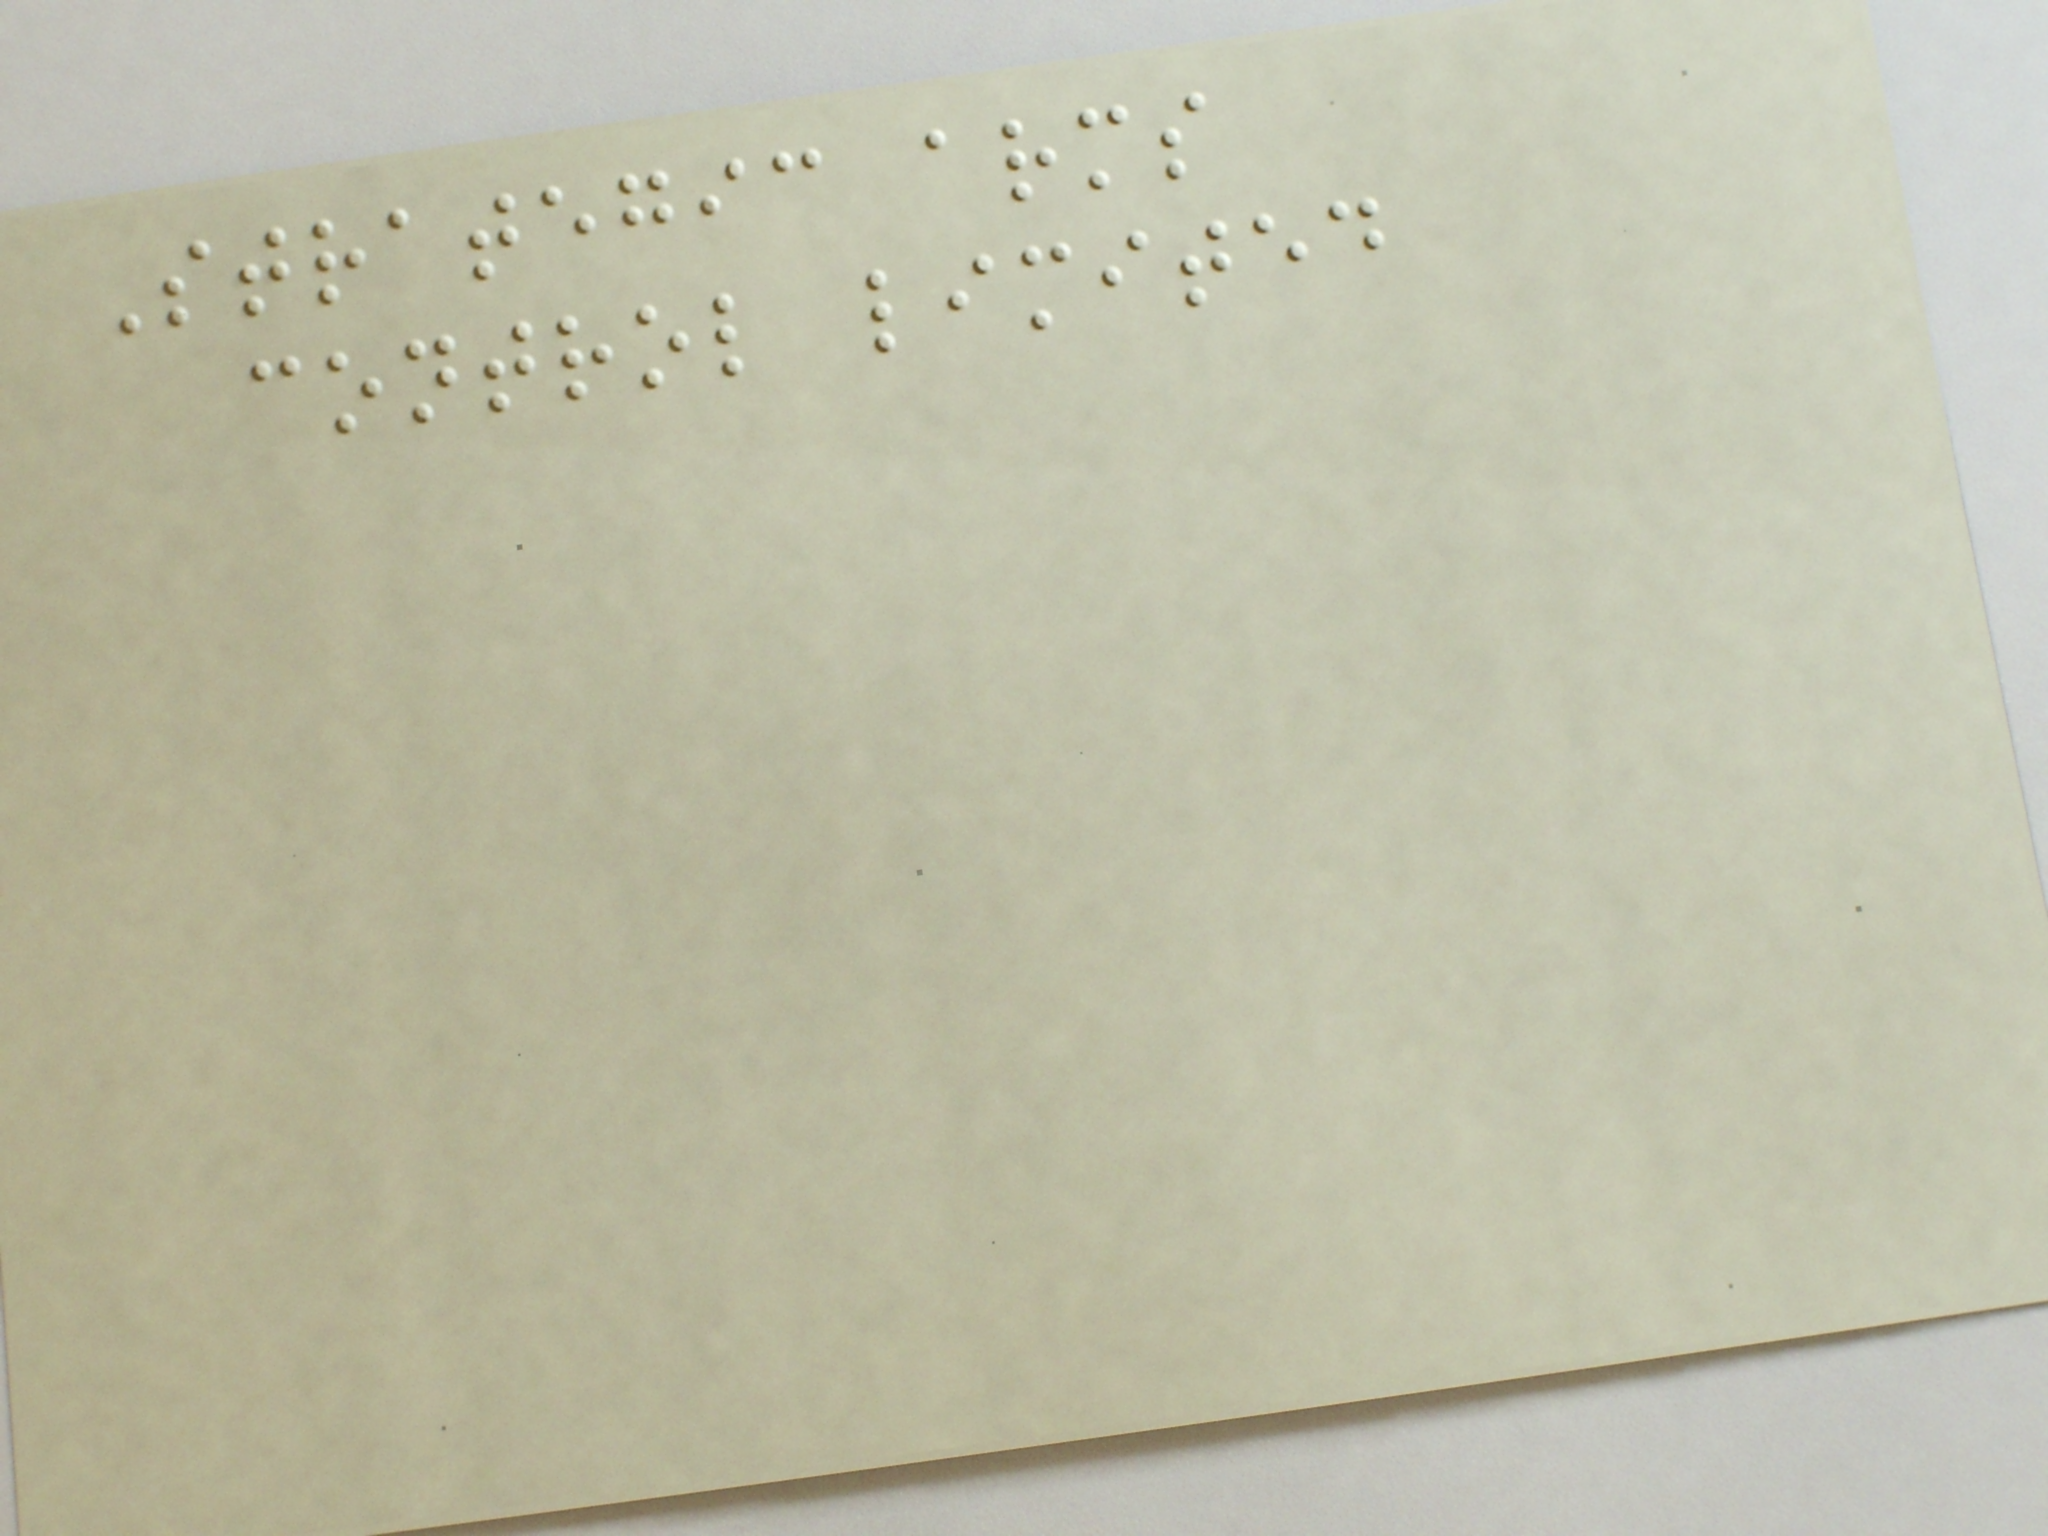Strategic arms
control limited
